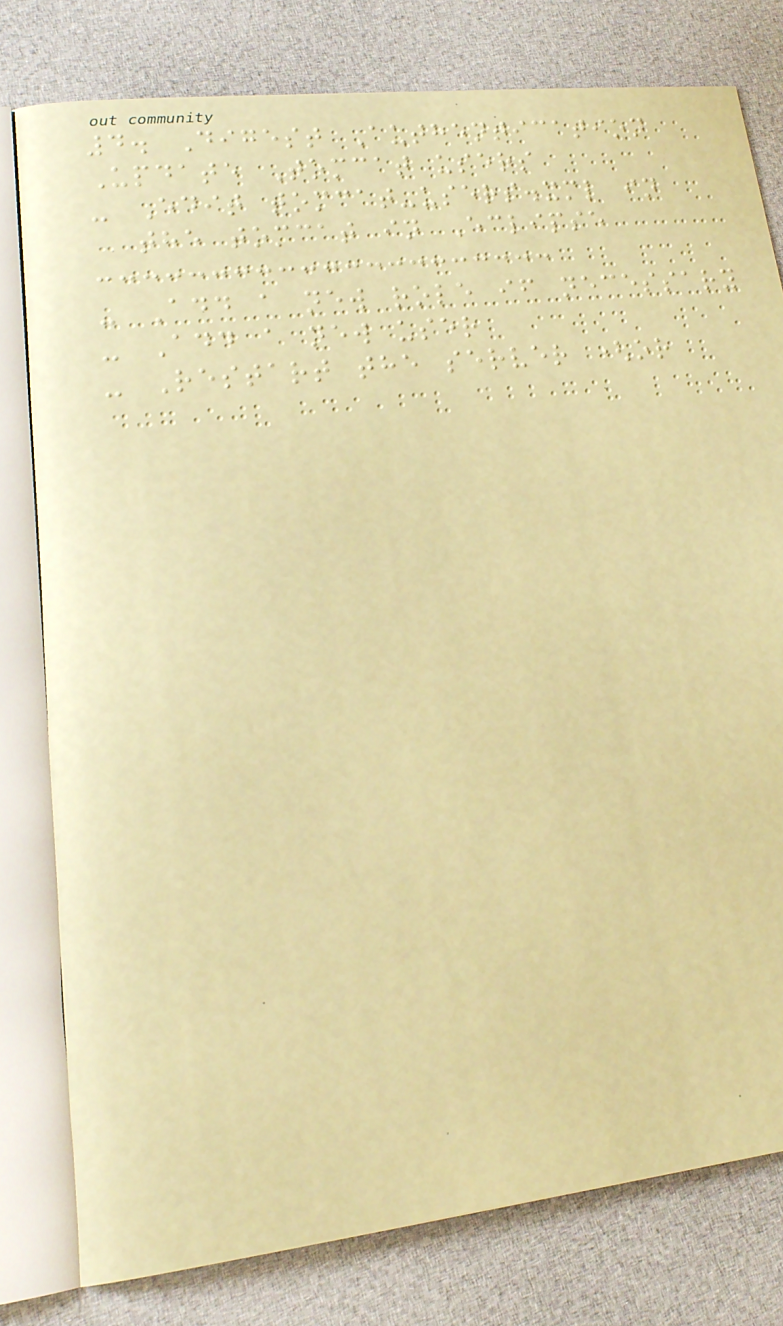4. Digest Authentication
Update Tomcat users
- Edit tomcat-users.xml in
the tomcat in Eclipse
- Add a new role if necessary
- Add a new user
- Restart the server (or
